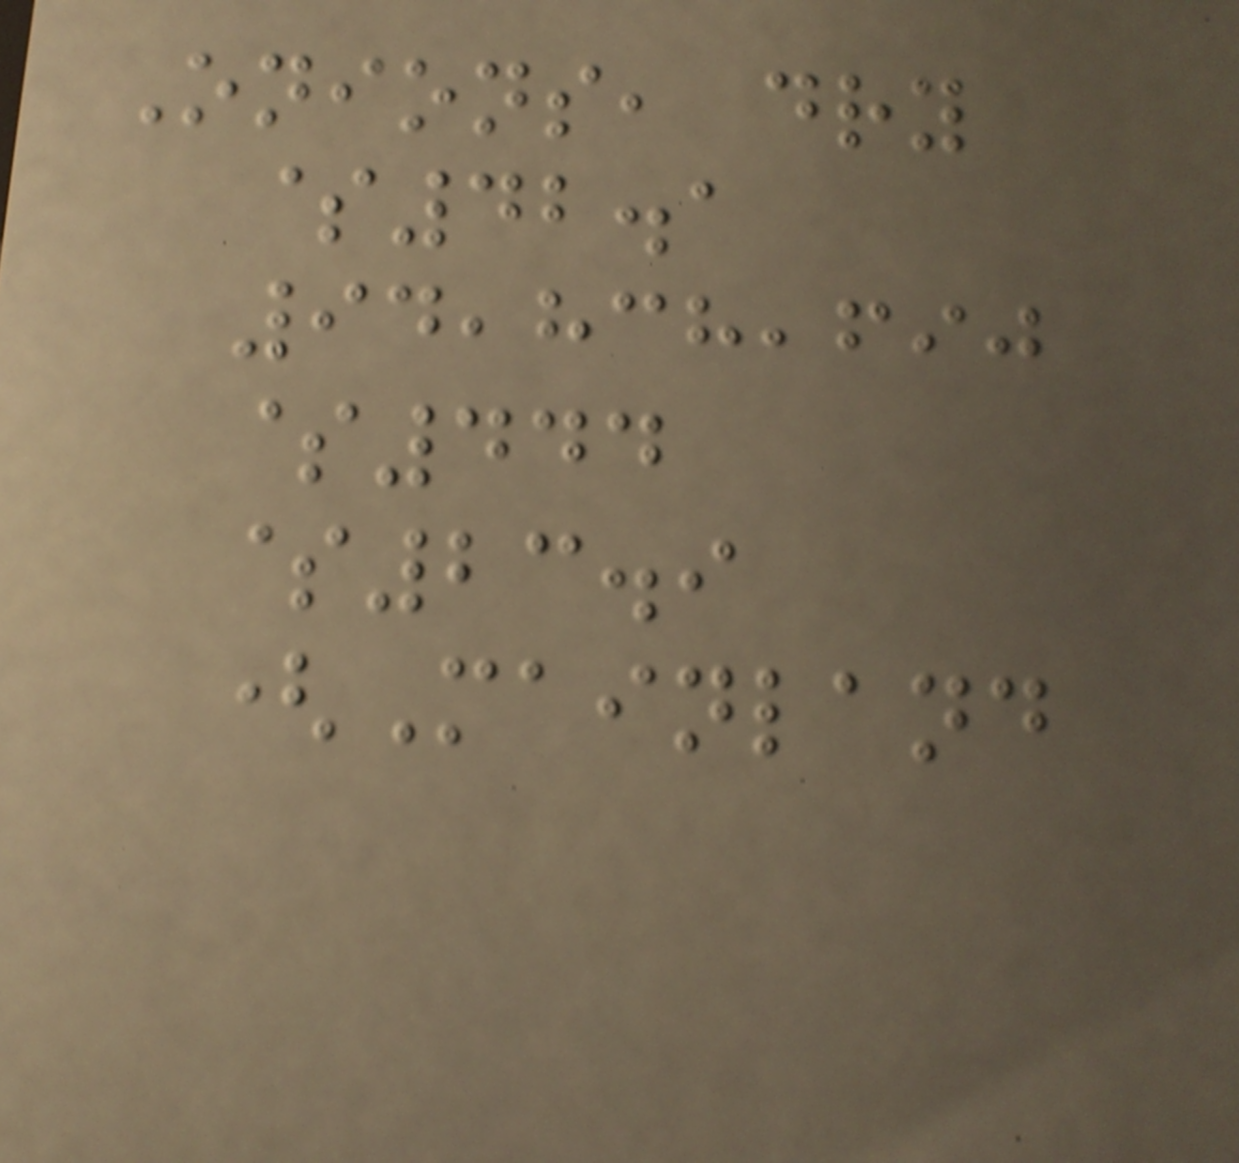Onions, dry
$42.1
94,838,690
$444
$23.9
(Mainland
